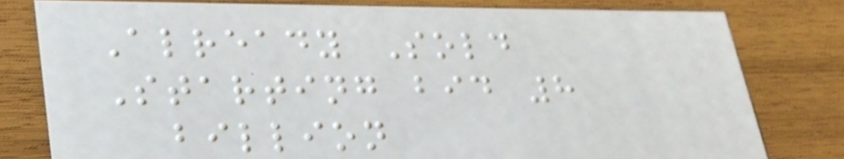Already Sold
Starting bid 8
billion
